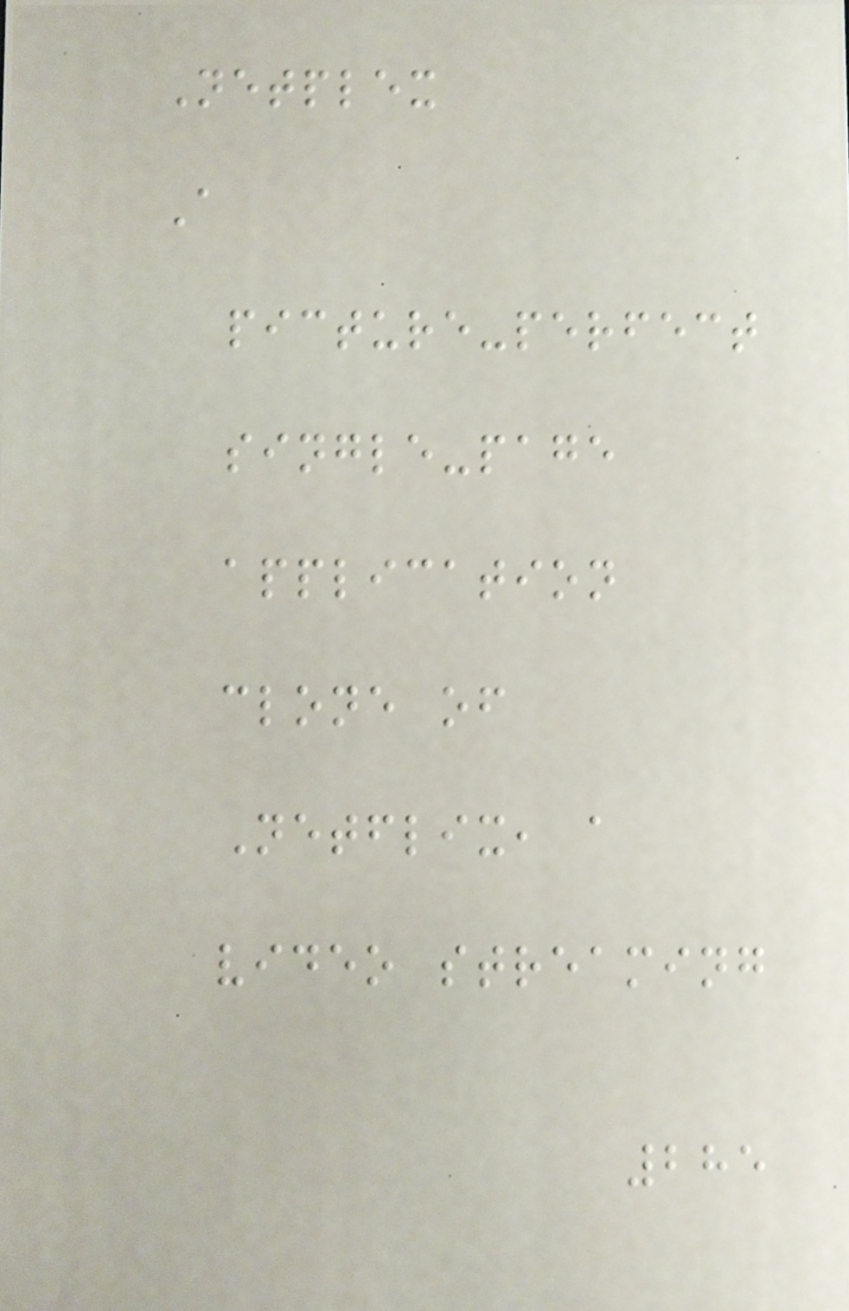Netplex
A
picture-perfect
single-page
application
clone of
Netflix, a
video streaming
285
